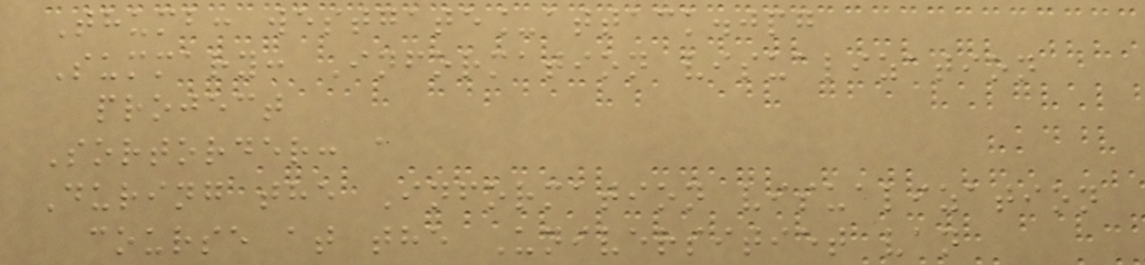Thumb: westgate_attack.jpg
Summary: Information visualization
project
Sortorder: a
During the Information visualization
course at the Universitiet van
